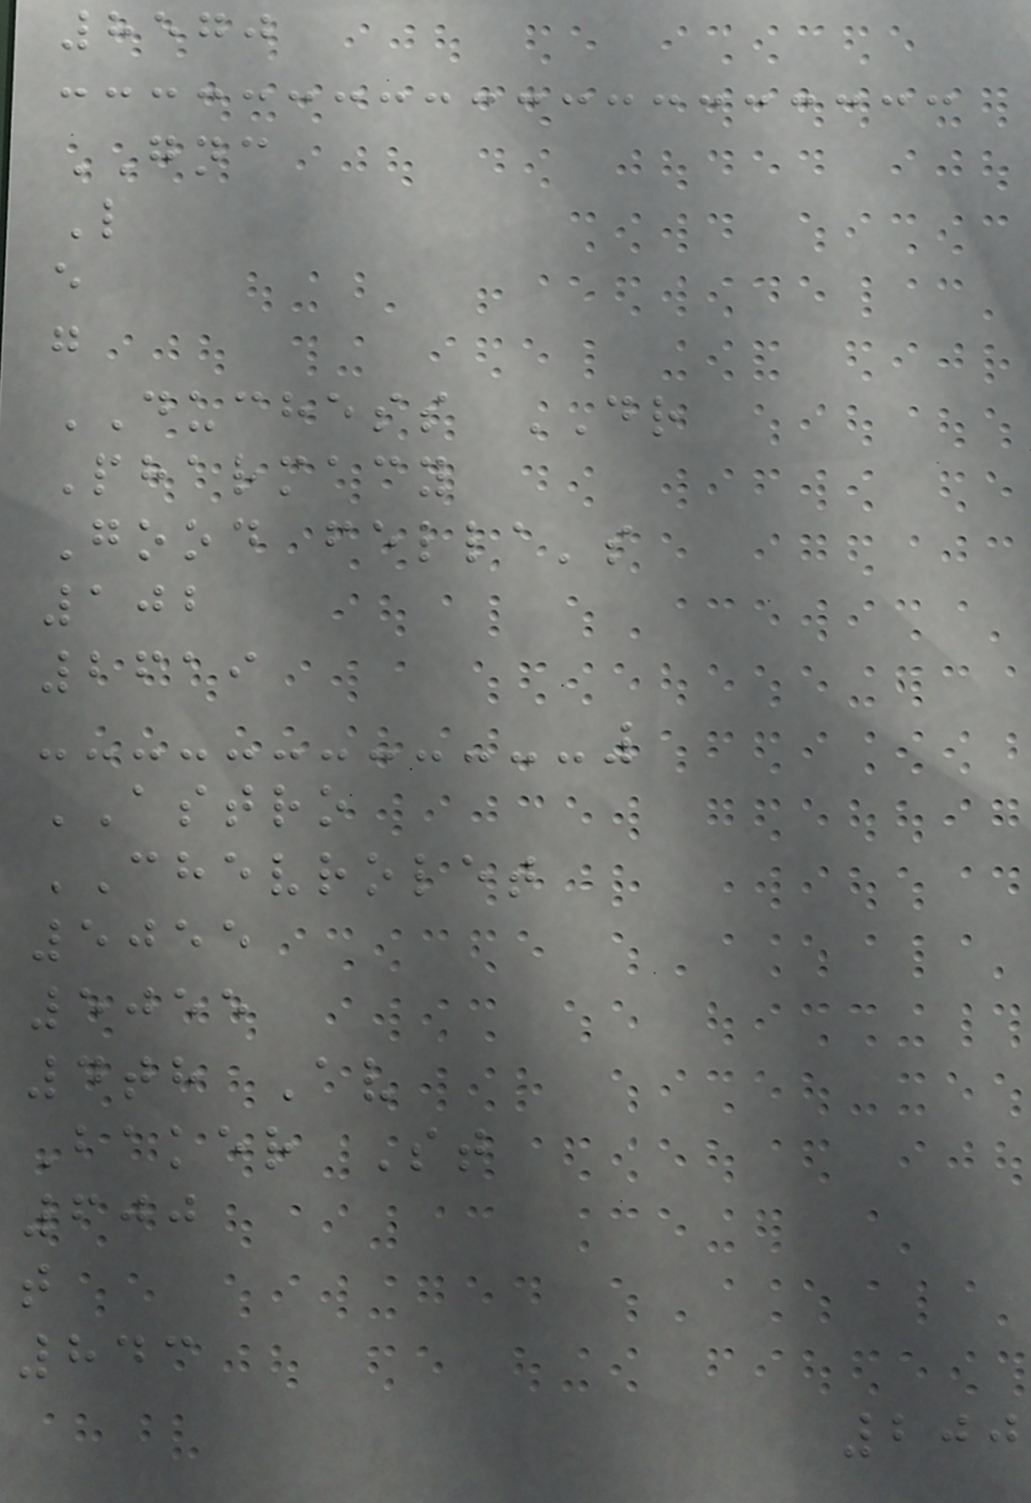8570
GNC
L
e
g
DUCHESS DR
Pharmacy
Good fella's
102
2619
ASTRO
CHEVROLET
5055
5055
4th Av
Baker St
600
t
843
200
